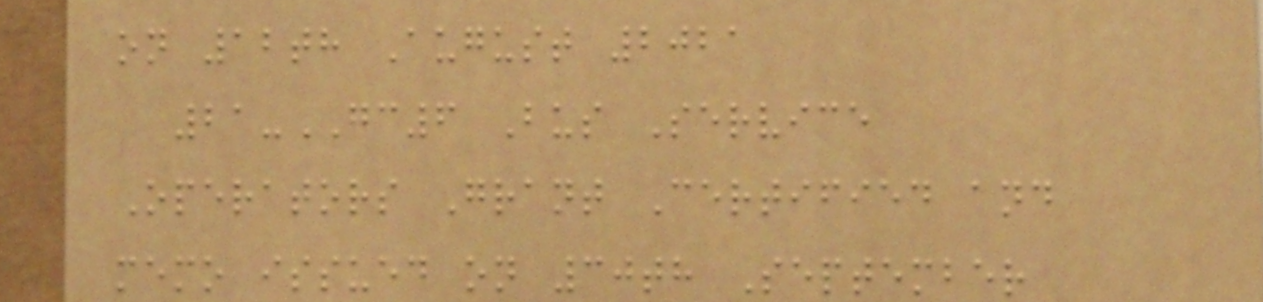on 12th August 2021
21-GC6 Bus Service
Operators Grant Certified and
memo issued on 30th September
